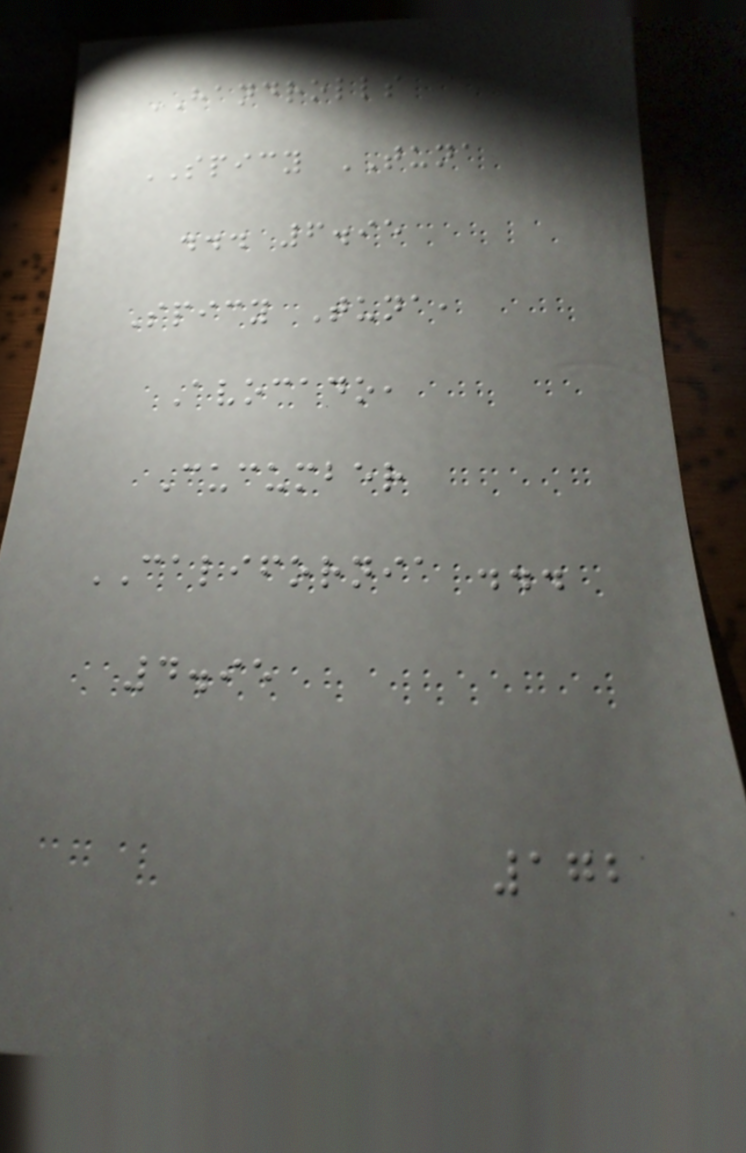HANDROLLS
SPICY TUNA
... 6.95
Spicy Tuna,
Avocado,
Cucumber
CALIFORNIA ...
4.95
172
